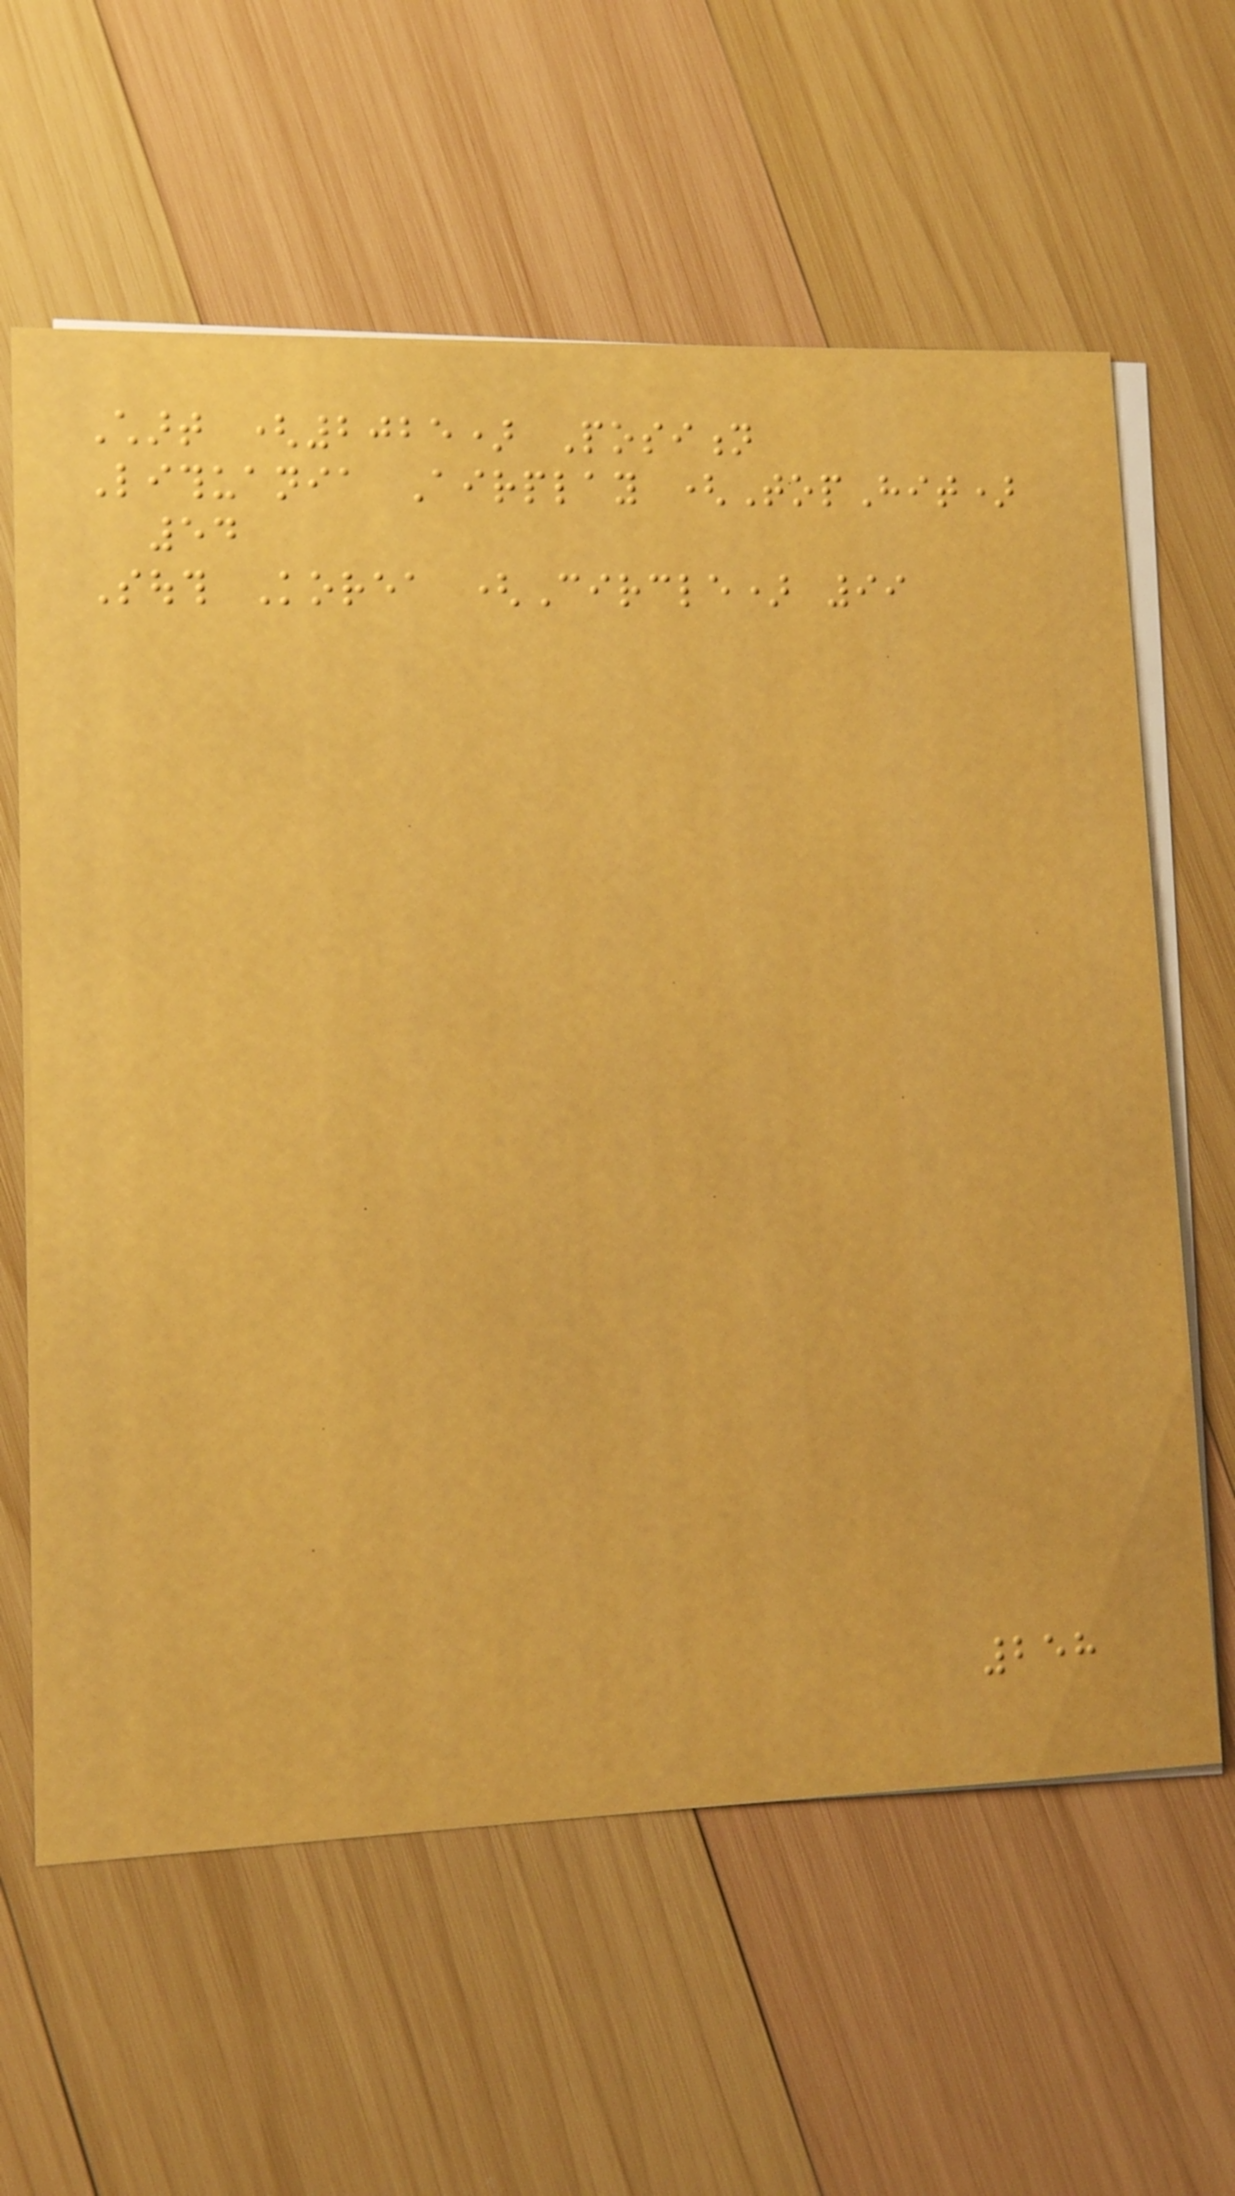Chart (2025) Position
Lithuania Airplay (TopHit)
54
South Korea (Circle) 99
258
